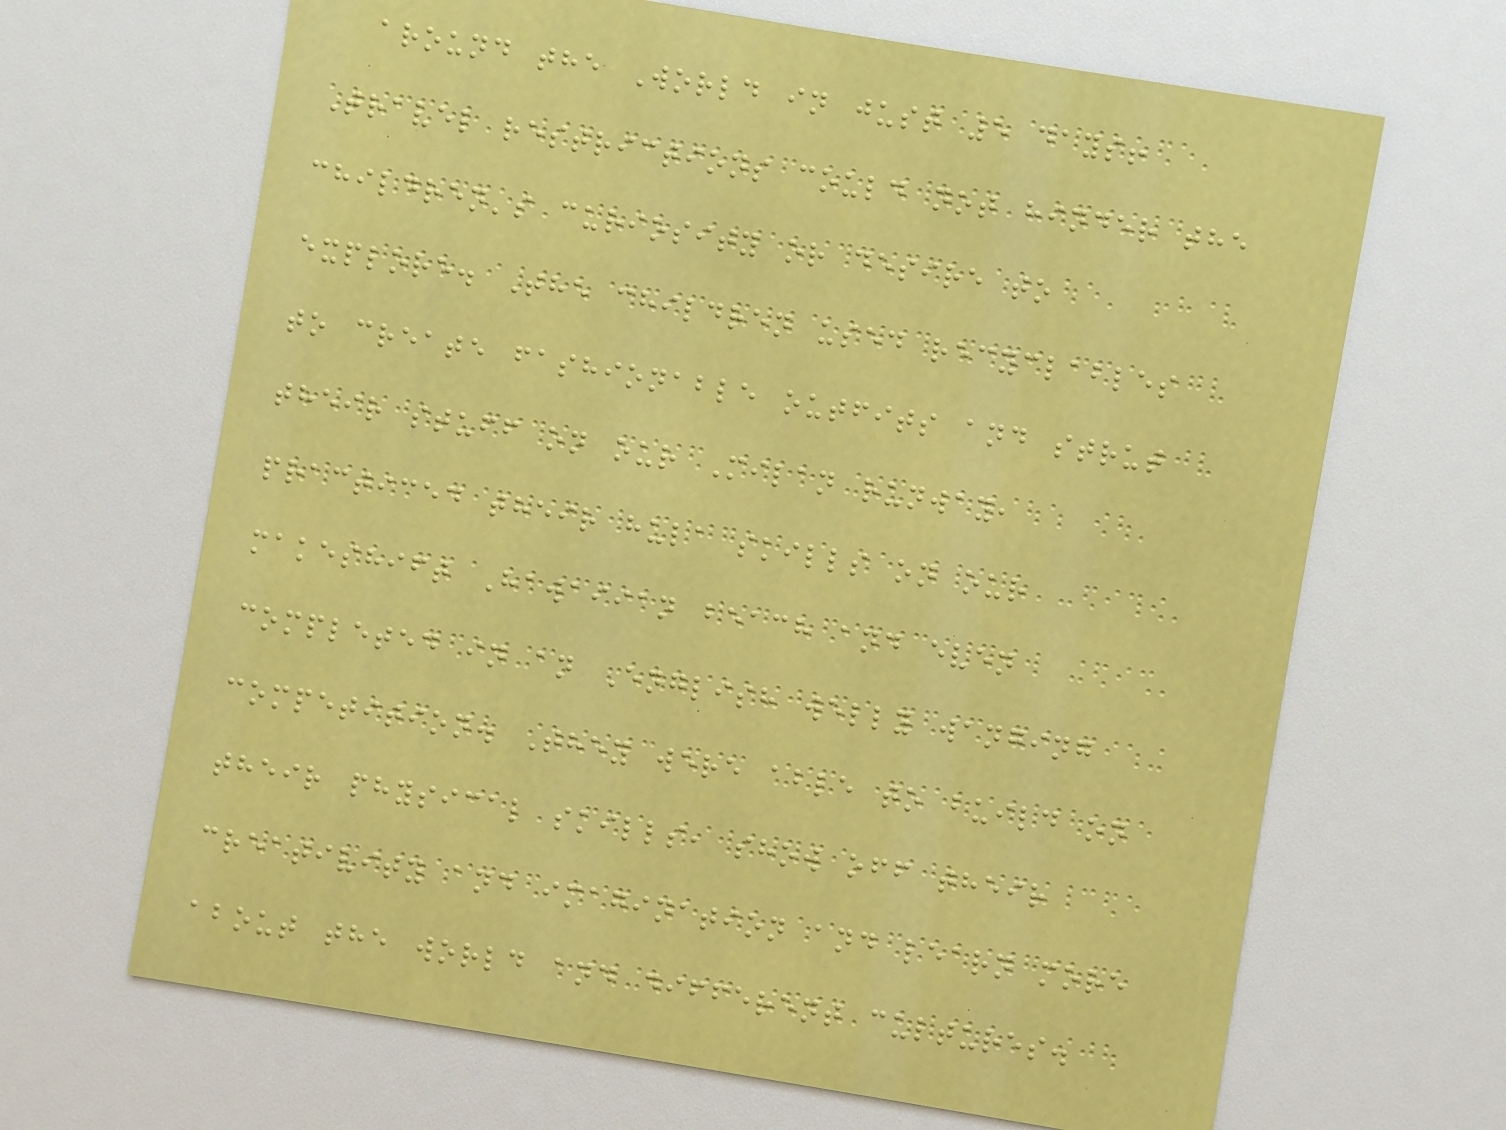around the World in just 5 days!
Travel restrictions could not hinder the
children's curiosity or desire to
explore. The children used recyclables
to create fashionable outfits and strut
their stuff on our Milan runway,
practiced their hula skills on our
makeshift Hawaiian beach and even
completed in an English welly wanging
competition. They were able to build on
their physical skills, show off their
creativity and imagination and learn more
about the world and different cultures.
